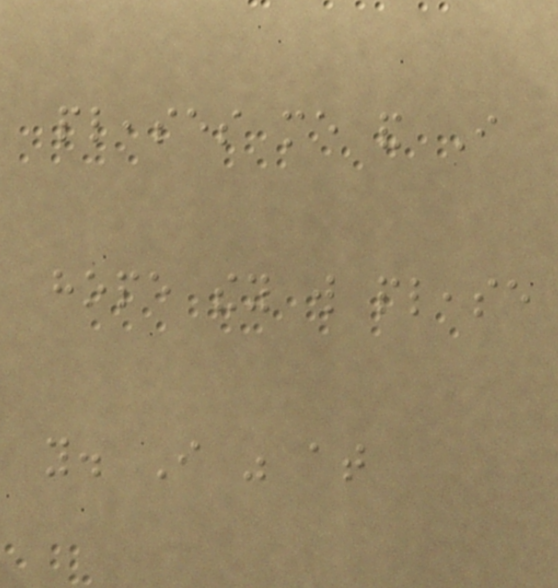pleases me and I
hope they will please
you. I was at
